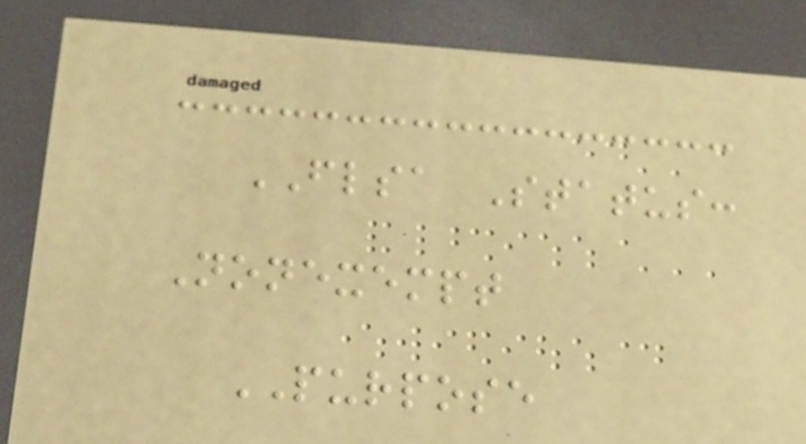FLSA Status:
Nonexempt
PURPOSE
